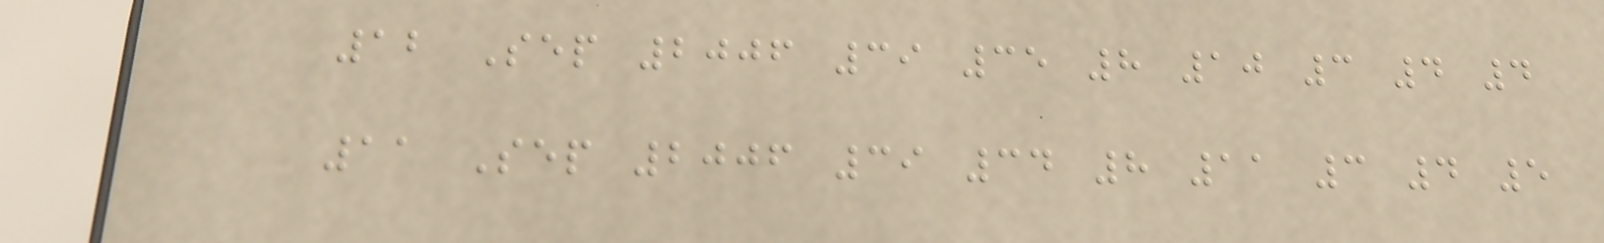12 Sep 2006 39 35 8 10 3 4 4
11 Sep 2006 39 34 8 11 3 4 5
